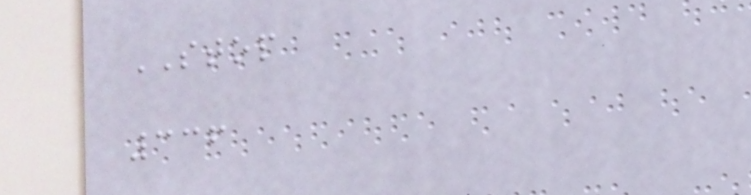STOP
336
